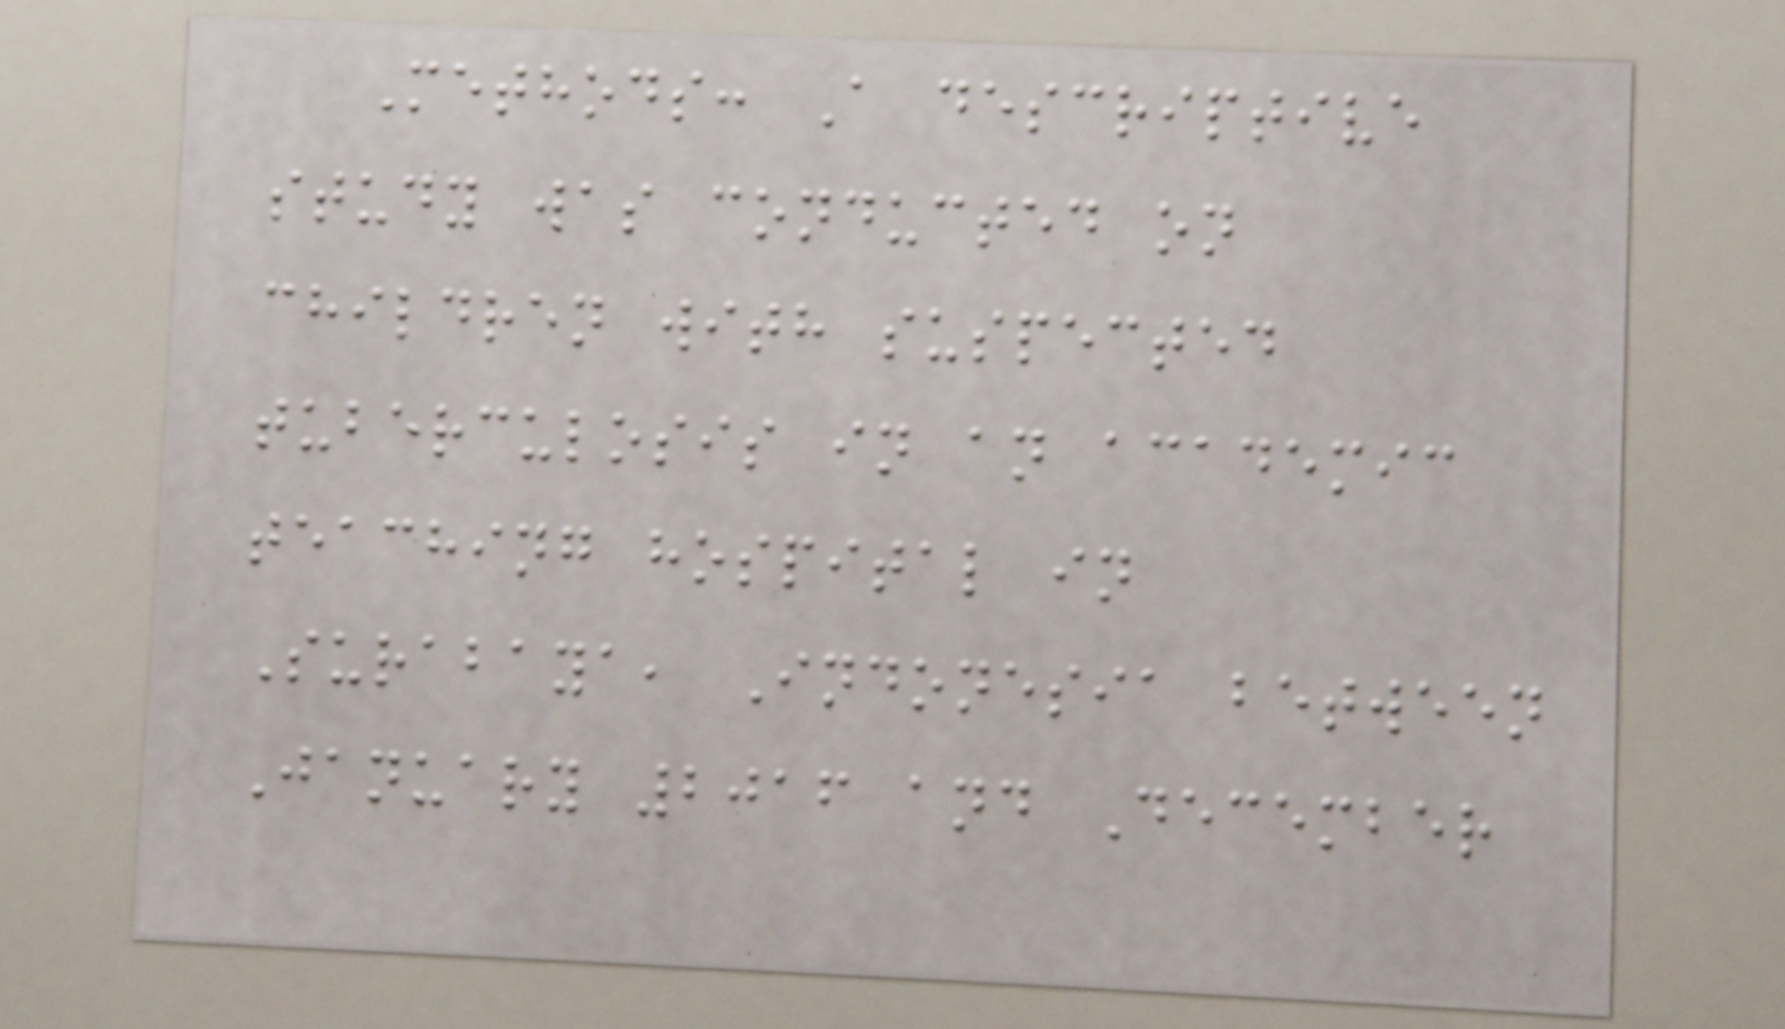Methods: A descriptive
study was conducted on
children with suspected
tuberculosis in an academic
teaching hospital in
Surabaya, Indonesia between
January 2016 and December
